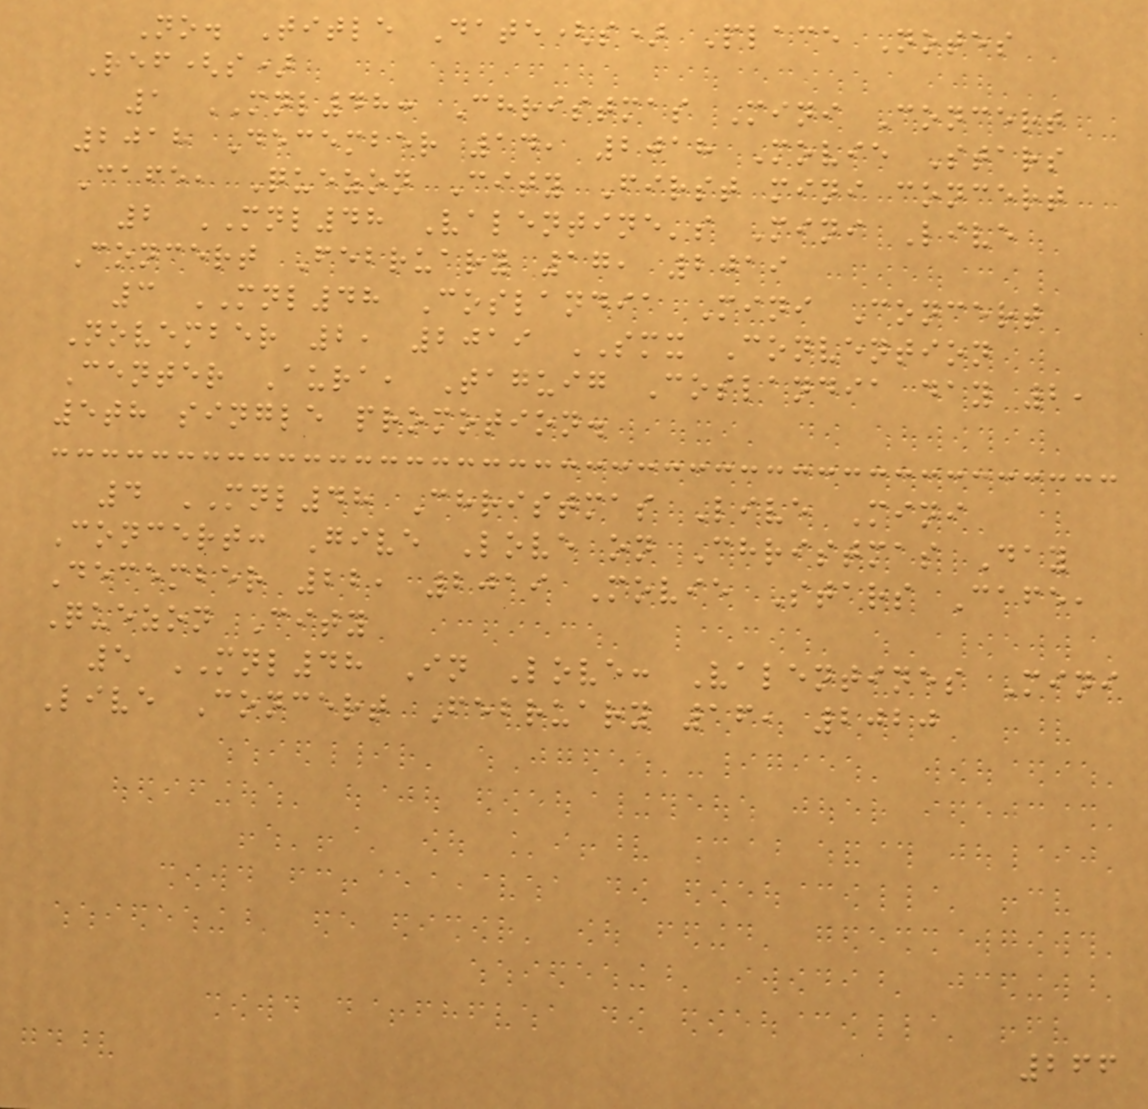No. Title Date(s) Place Notes
Ref(s)
1 MNL48: Christmas Mini Concert
2018 December 14, 2018 Movie Stars
Cafe, Quezon City First mini concert
2 MNL48 Valentine's Mini Live
Concert February 17, 2019
3 MNL48 Coslandia Mini Concert
November 2, 2019 SMX Convention
Center Aura, Taguig Coslandia day 2,
5th single promotion.
4 MNL48 Christmas Live Mini
Concert: Give Love on Christmas Day
December 22, 2019 Movie Stars Cafe,
Quezon City
5 MNL48 In Love: Valentines Mini
Live Concert February 16, 2020
266
